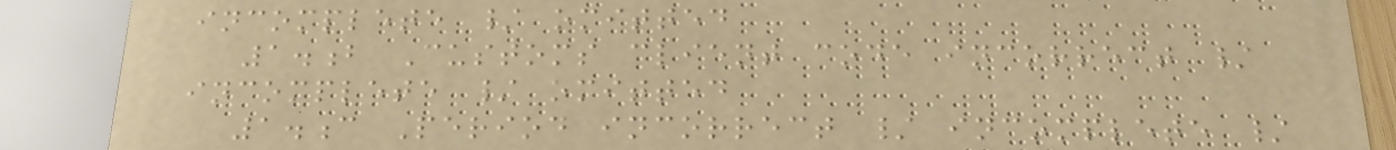incomplete / omitted
1.b Customs client code incorrect /
incomplete / omitted
1.c Period incorrect / incomplete /
